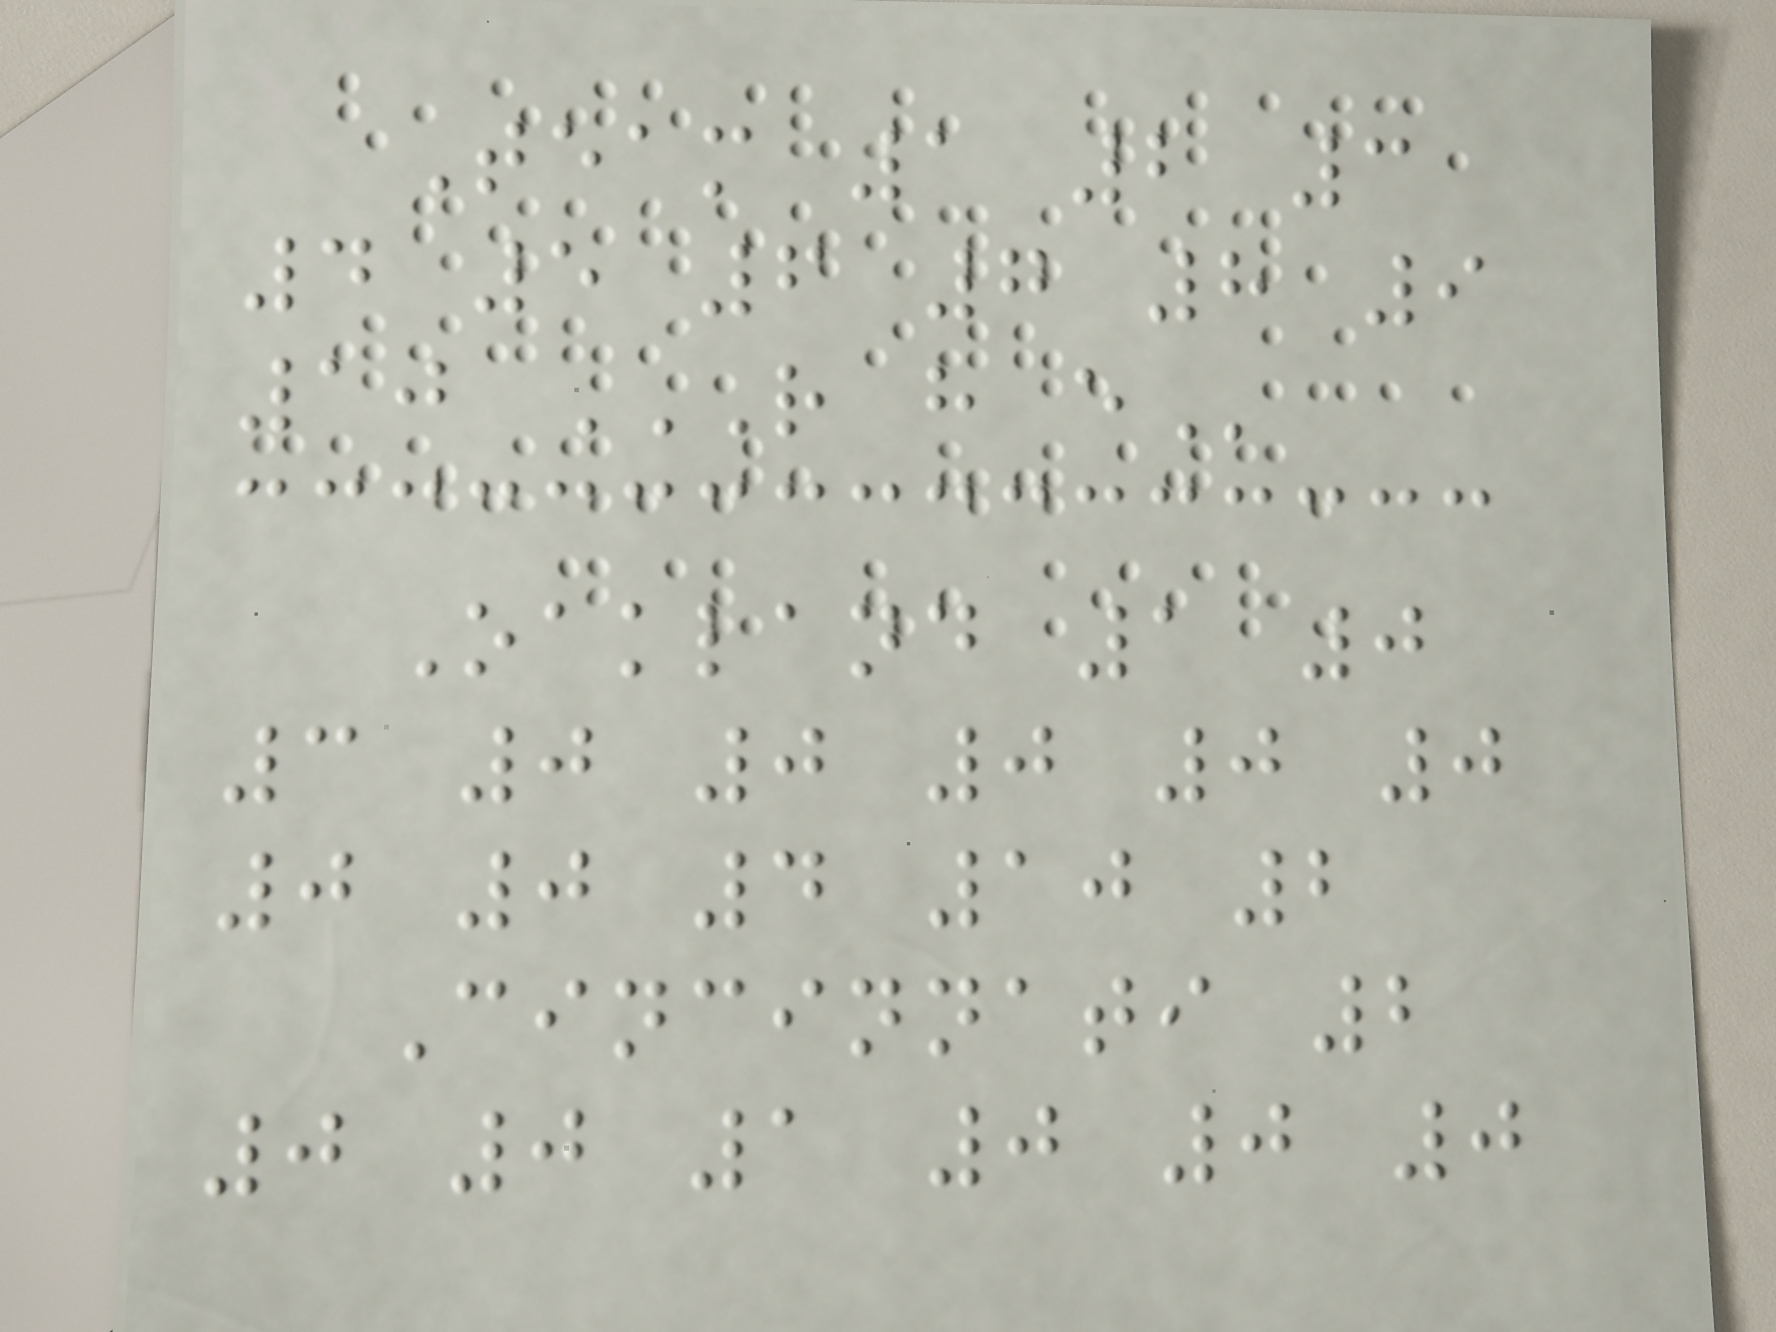Team 1 2 3
4 5 6 7 8 9
10 R H E
Oakland 1 0
3 0 0 0 0 0
0 0 4 10 2
Cincinnati 2
0 0 1 0 0 0
